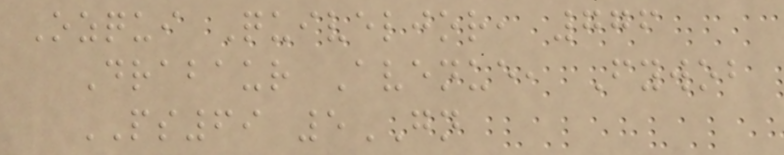Ozqui Quiveljor, 776
Drabaur Avenue, Fywob
PS69 5GN
